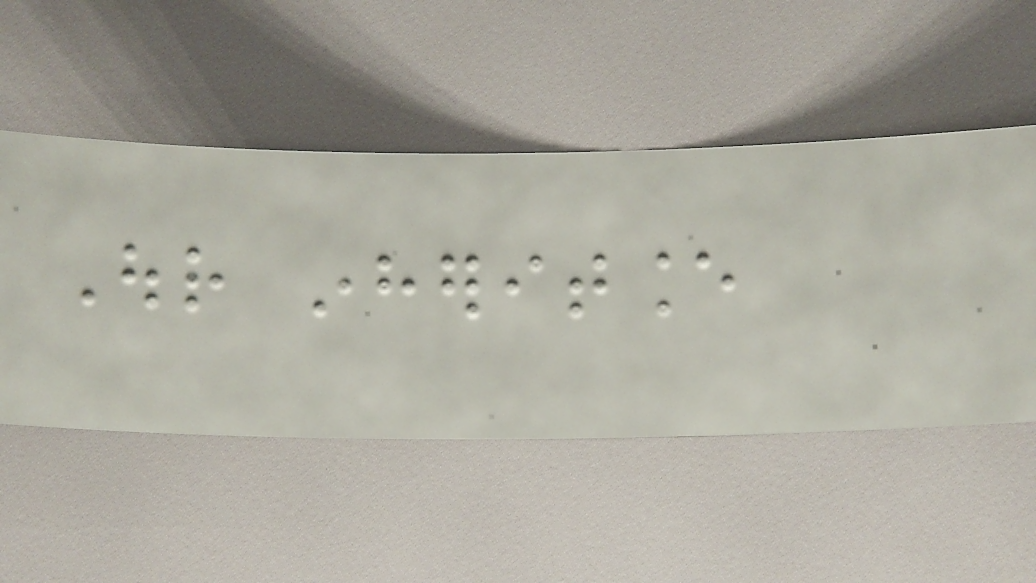Our inheritance
